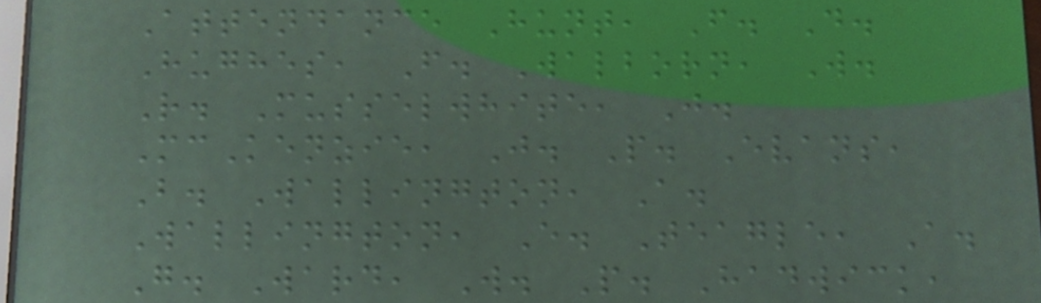Attendance Hunt, F. D.
Hughes, F. Walborn, W.
R. Musselwhite, J.
McKenzie, J. P. Evans,
B. Wallington, A.
Wallington, E. Teagle, A.
G. Ward, W. P. Hadwick,
